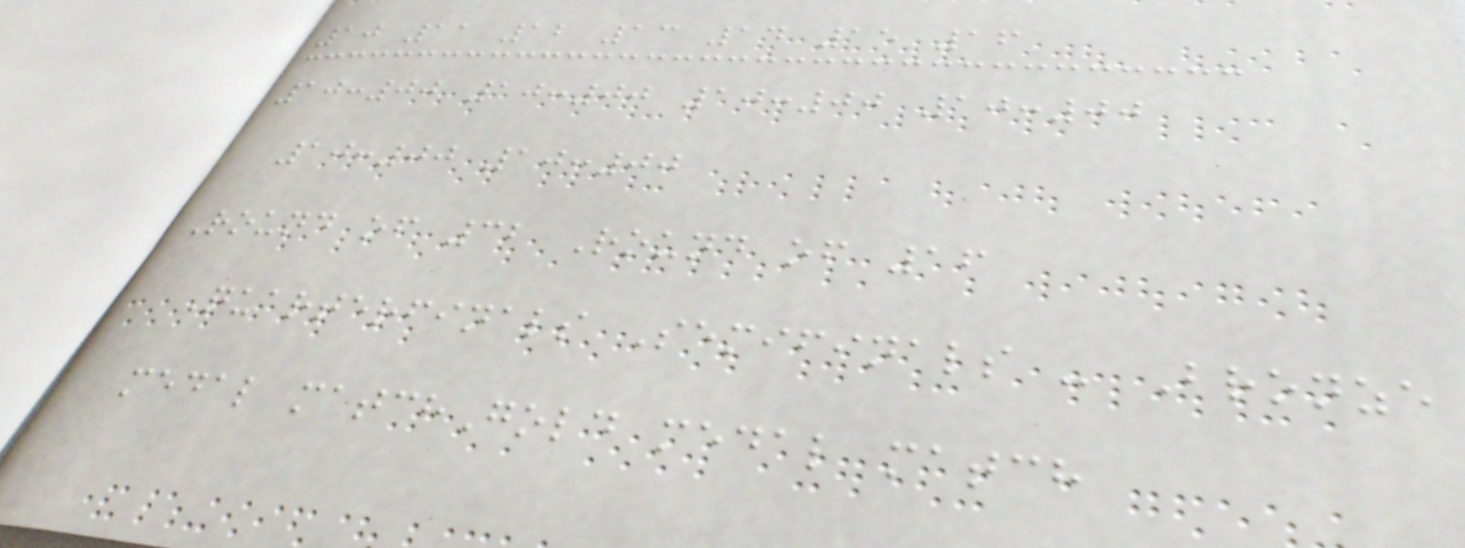10 11 12 13 14 15 16
10:00 10:00 10:00 10:00
10:00 10:00
Round of 32 Round of 16
Quarterfinals Semifinals - Bronze
medal matchGold medal match
